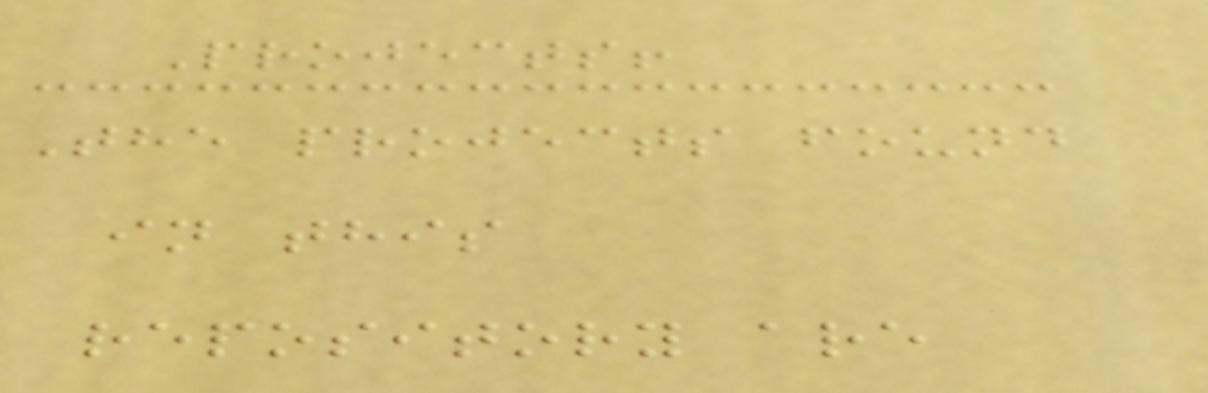Projects!
The projects found
in this
repository are
